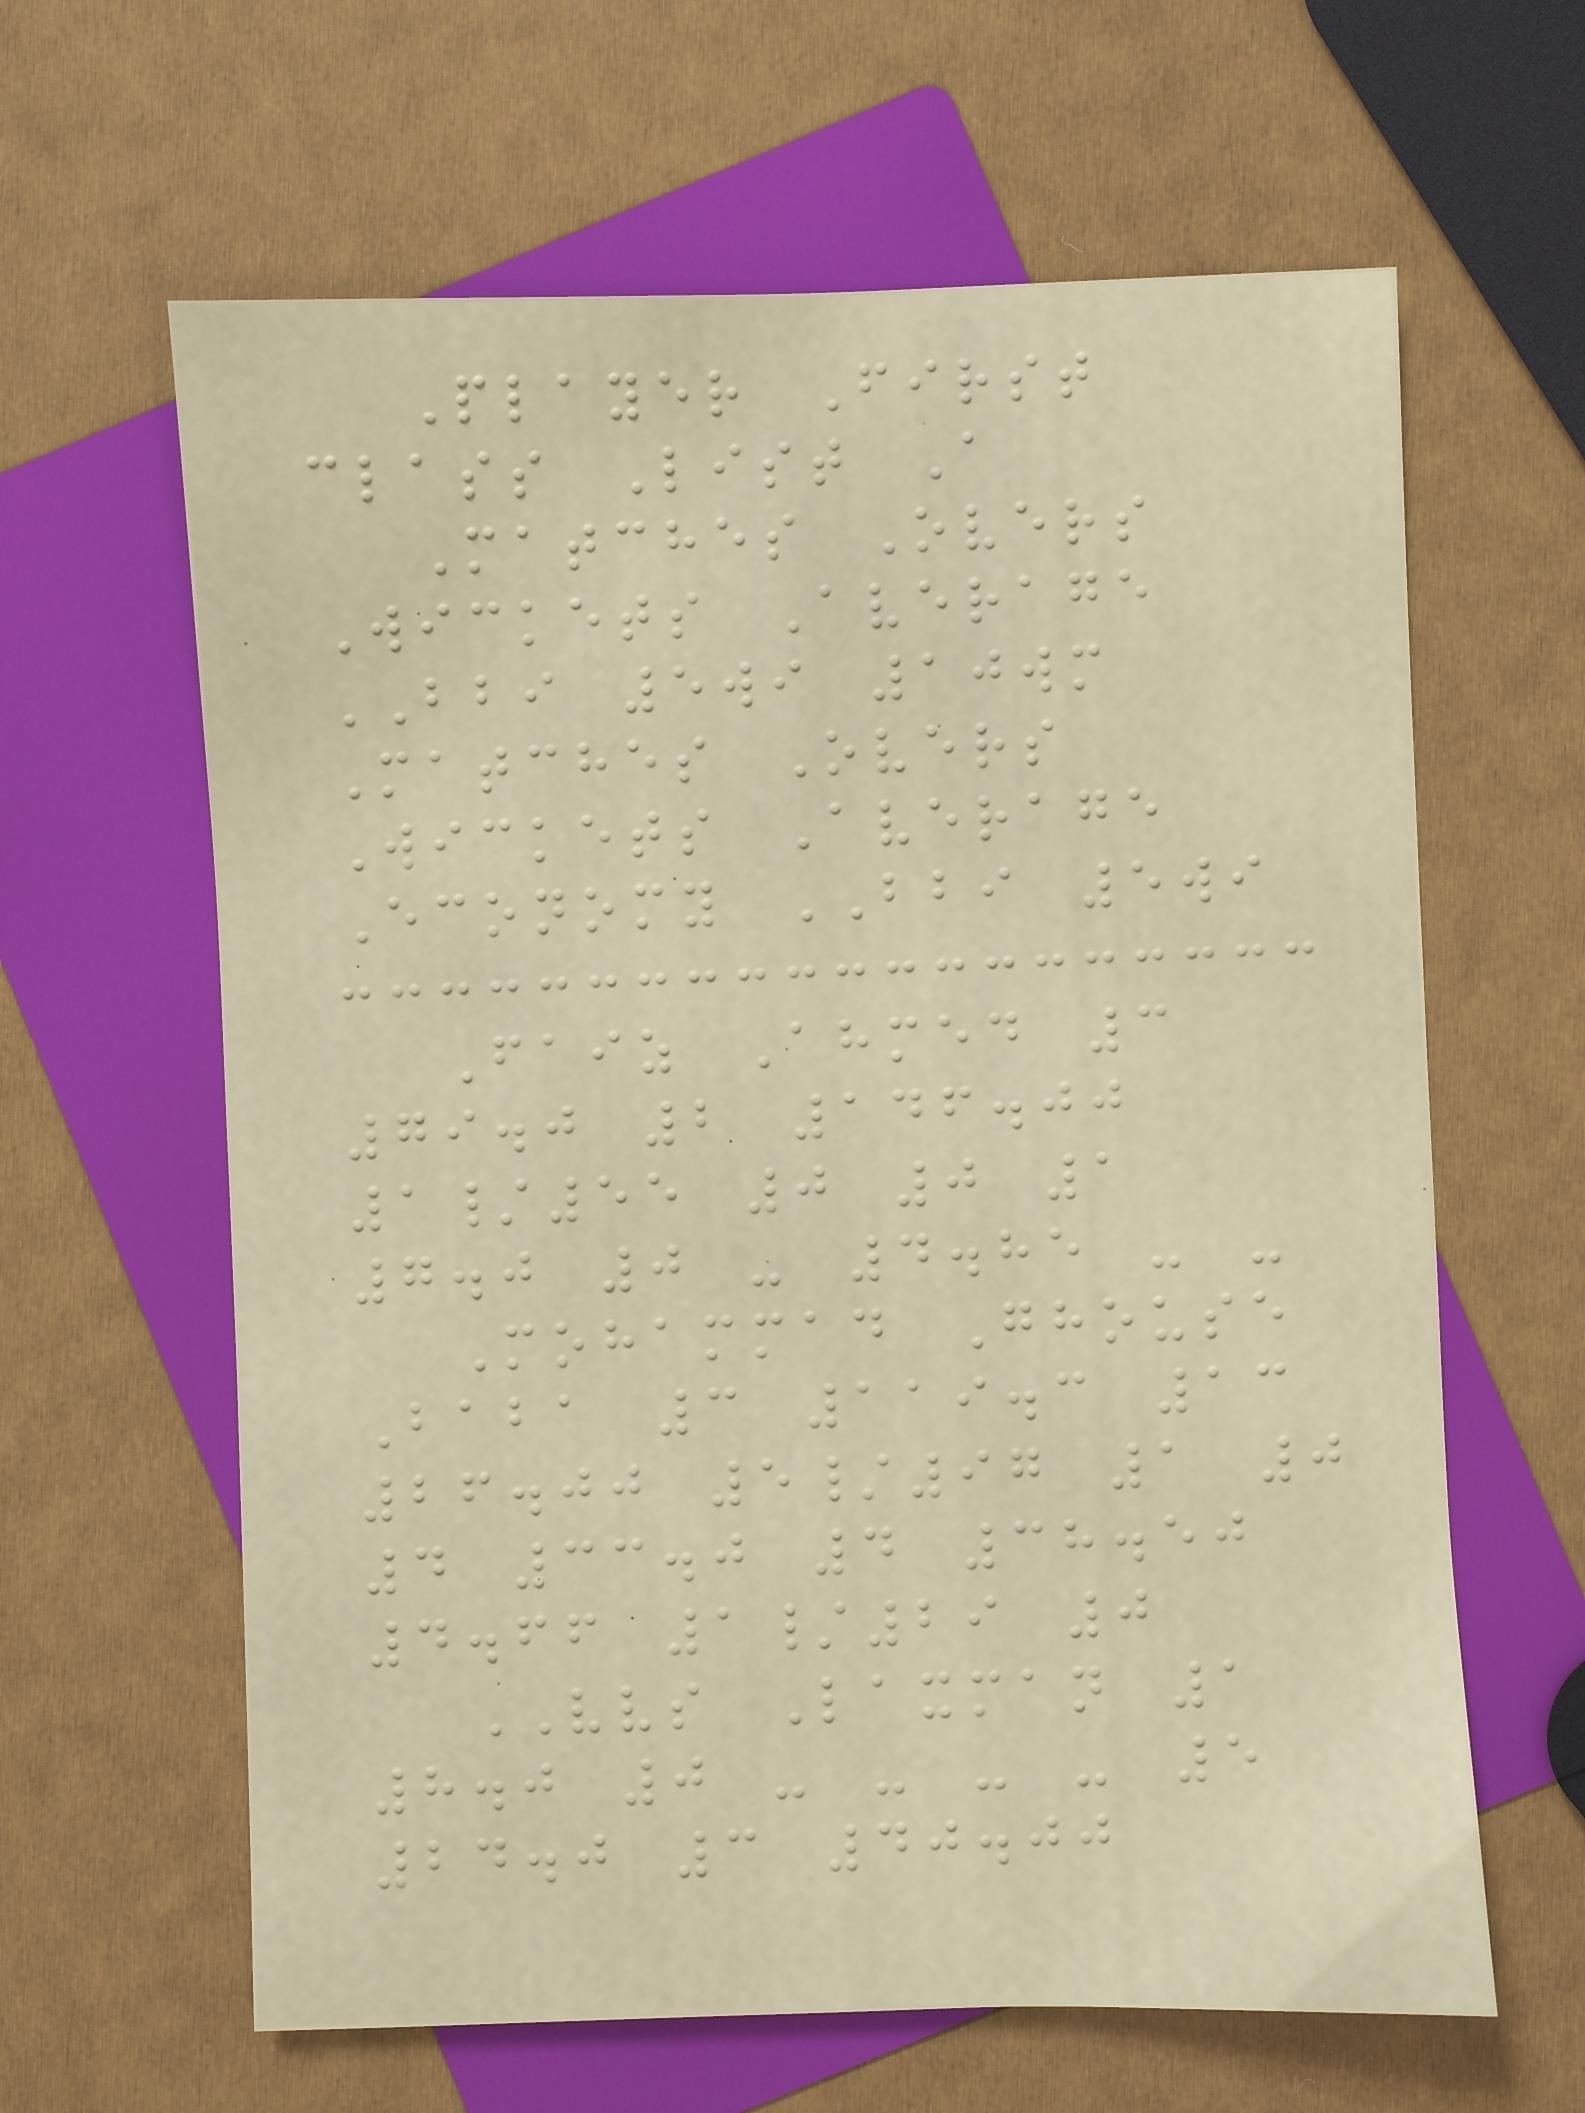Player First
class List A
Matches Overs
Wickets Average
BBI 5wi 10wm
Matches Overs
Wickets Average
Economy BBI 5wi
Faiz Ahmed 3
79.0 2 146.00
1/55 0 0 1
7.0 0 - 4.85 - -
Mohammad Ghouse
Baba 3 119.3 13
26.00 5/97 1 0
4 33.0 4 38.50
4.66 1/29 0
VVS Laxman 1
8.0 0 - - - - 5
24.0 3 40.00
